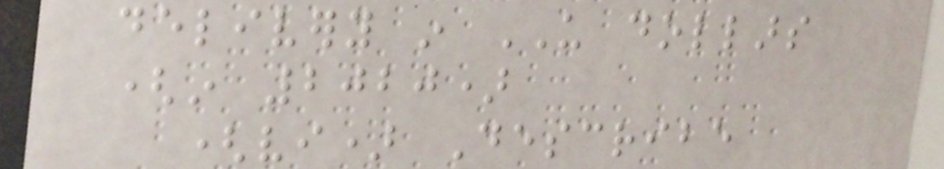delivery in US dollars
(in 2020)
(vi) Describe
